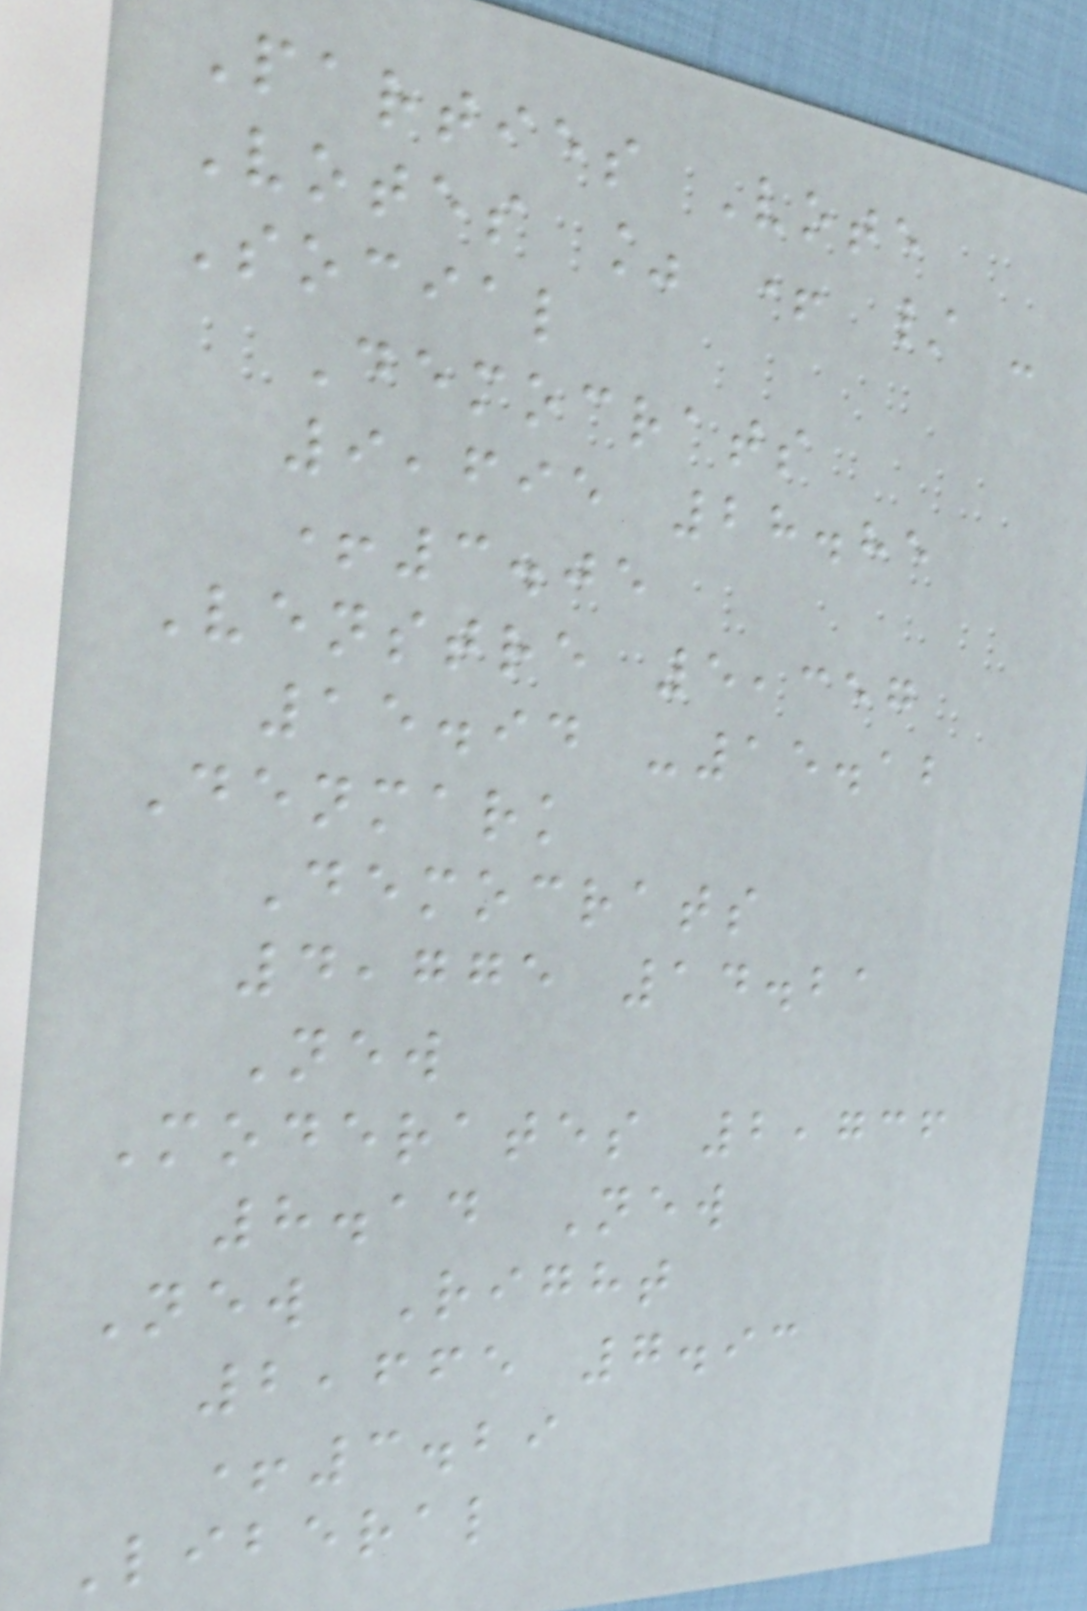Parties Vote
Votes % + / -
Social
Democrats
9,695 28.85
+3.05
Venstre 5,357
15.94 -15.12
Denmark
Democrats
4,775 14.21
New
Moderates 2,736
8.14 New
New Right
2,665 7.93
+3.29
Liberal
